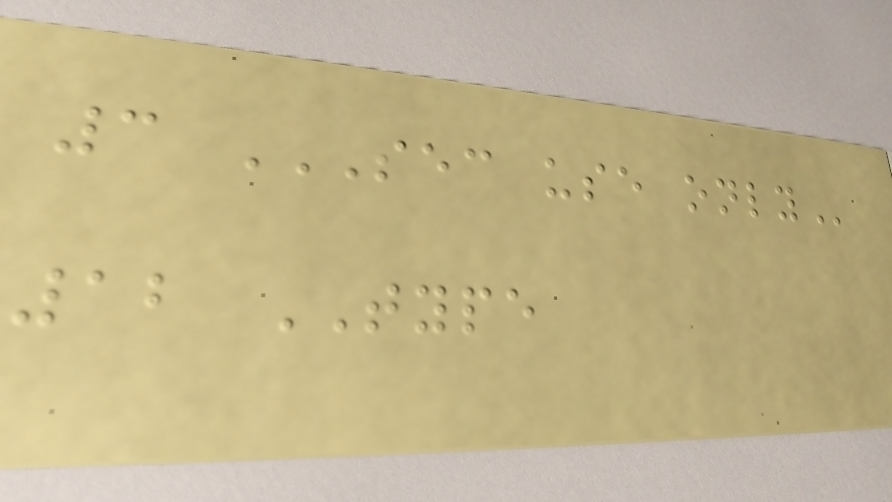3 SEC USE ONLY
12 TYPE
